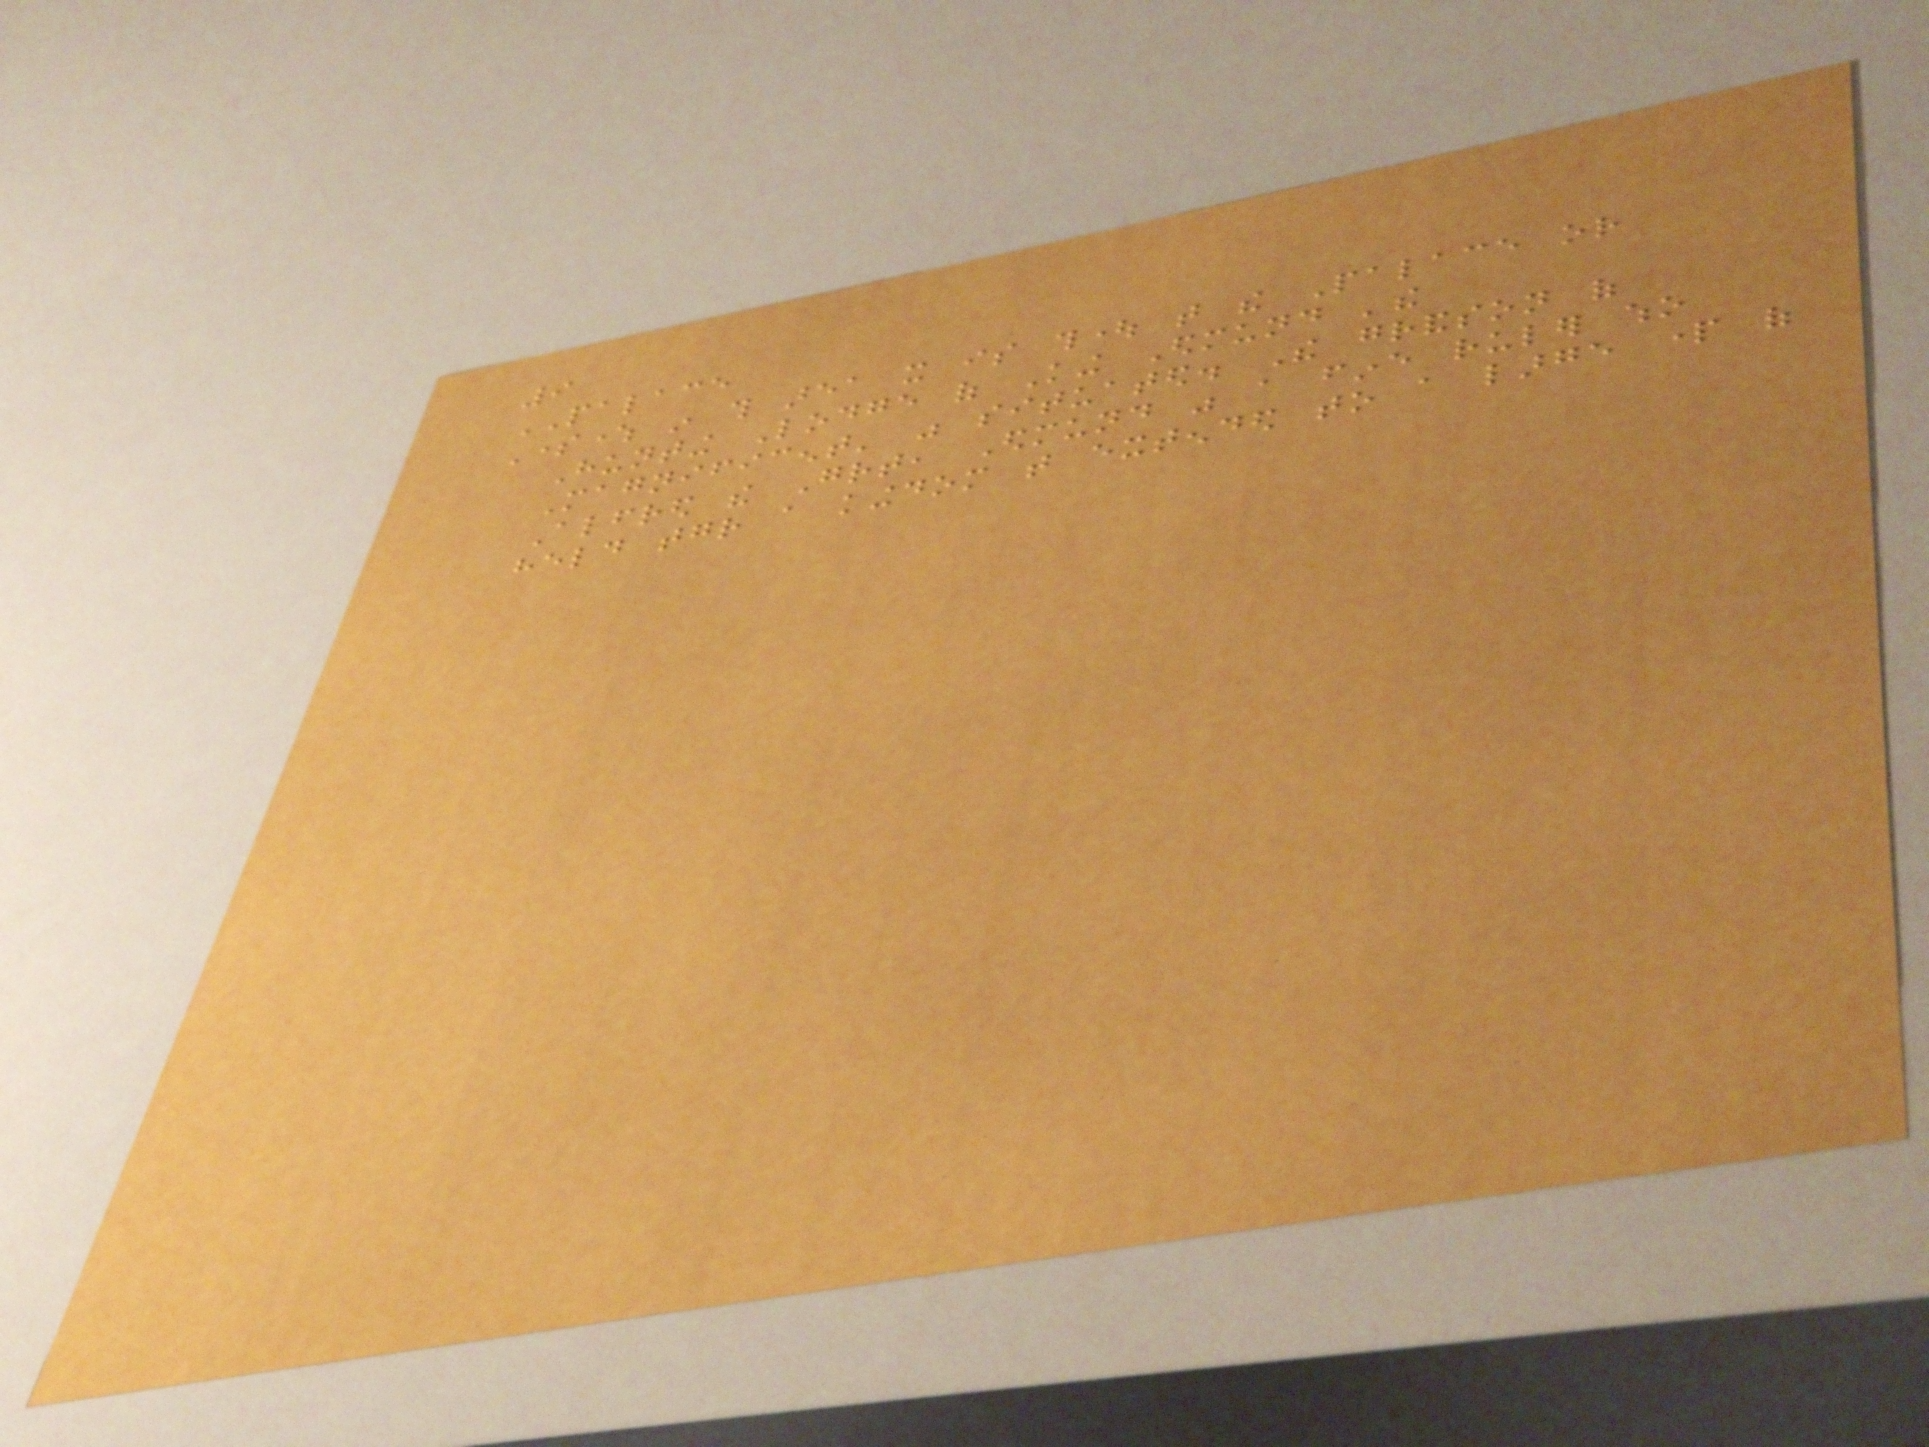9
PALACE
Somewhere in this area it is thought that the Palace or
Hunting Lodge of King Edmund 'the
Magnificent' was situated. The grandson of
Alfred the Great, Edmund was a fine ruler who
held together a kingdom that extended to a large part of
